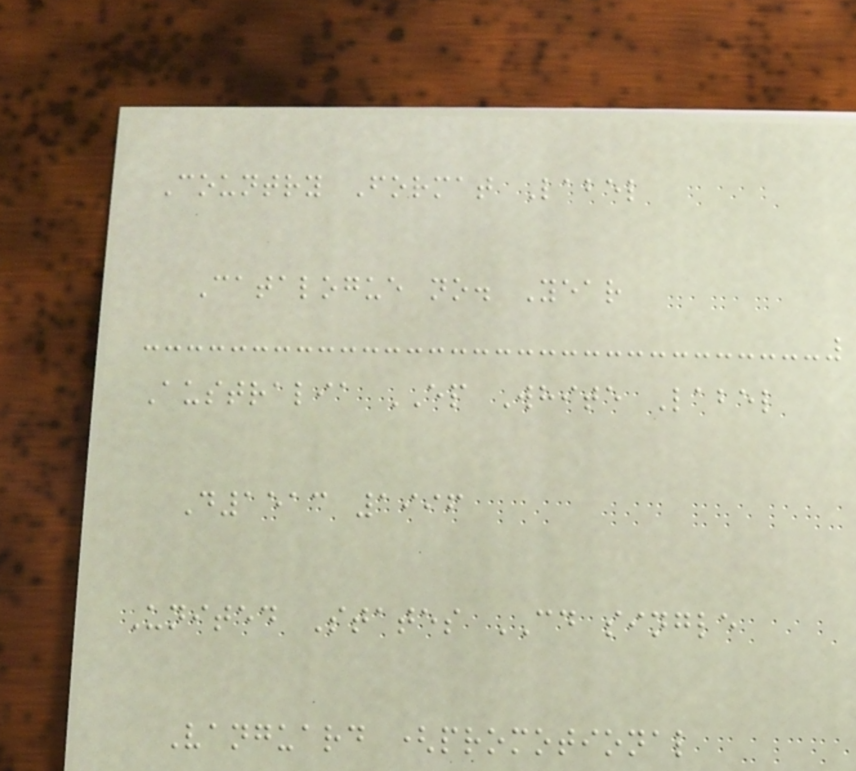Country Format Label
Catalogue no. Year
Australia EP White Label
D1513 1996
United States CD single
Vanguard (promotional
